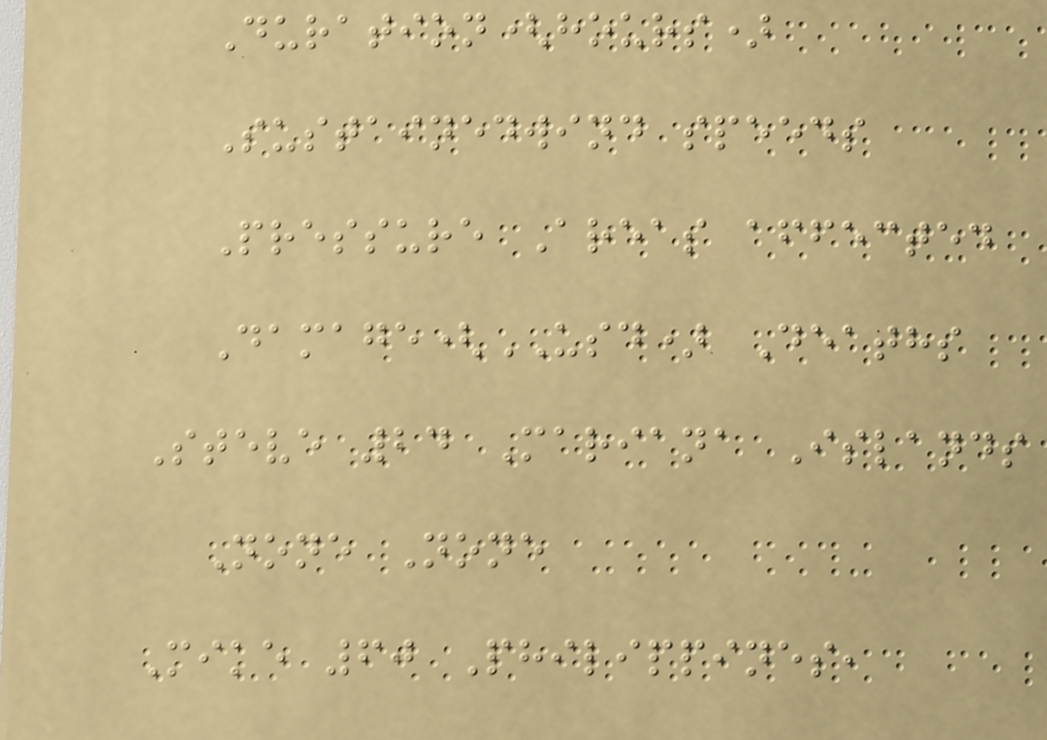Duration(hours)
Sustainedwind speeds
Pressure Areas affected
Damage(USD) Deaths
Steve 24 Mariana Islands
None None
Mike 60 Philippines,
